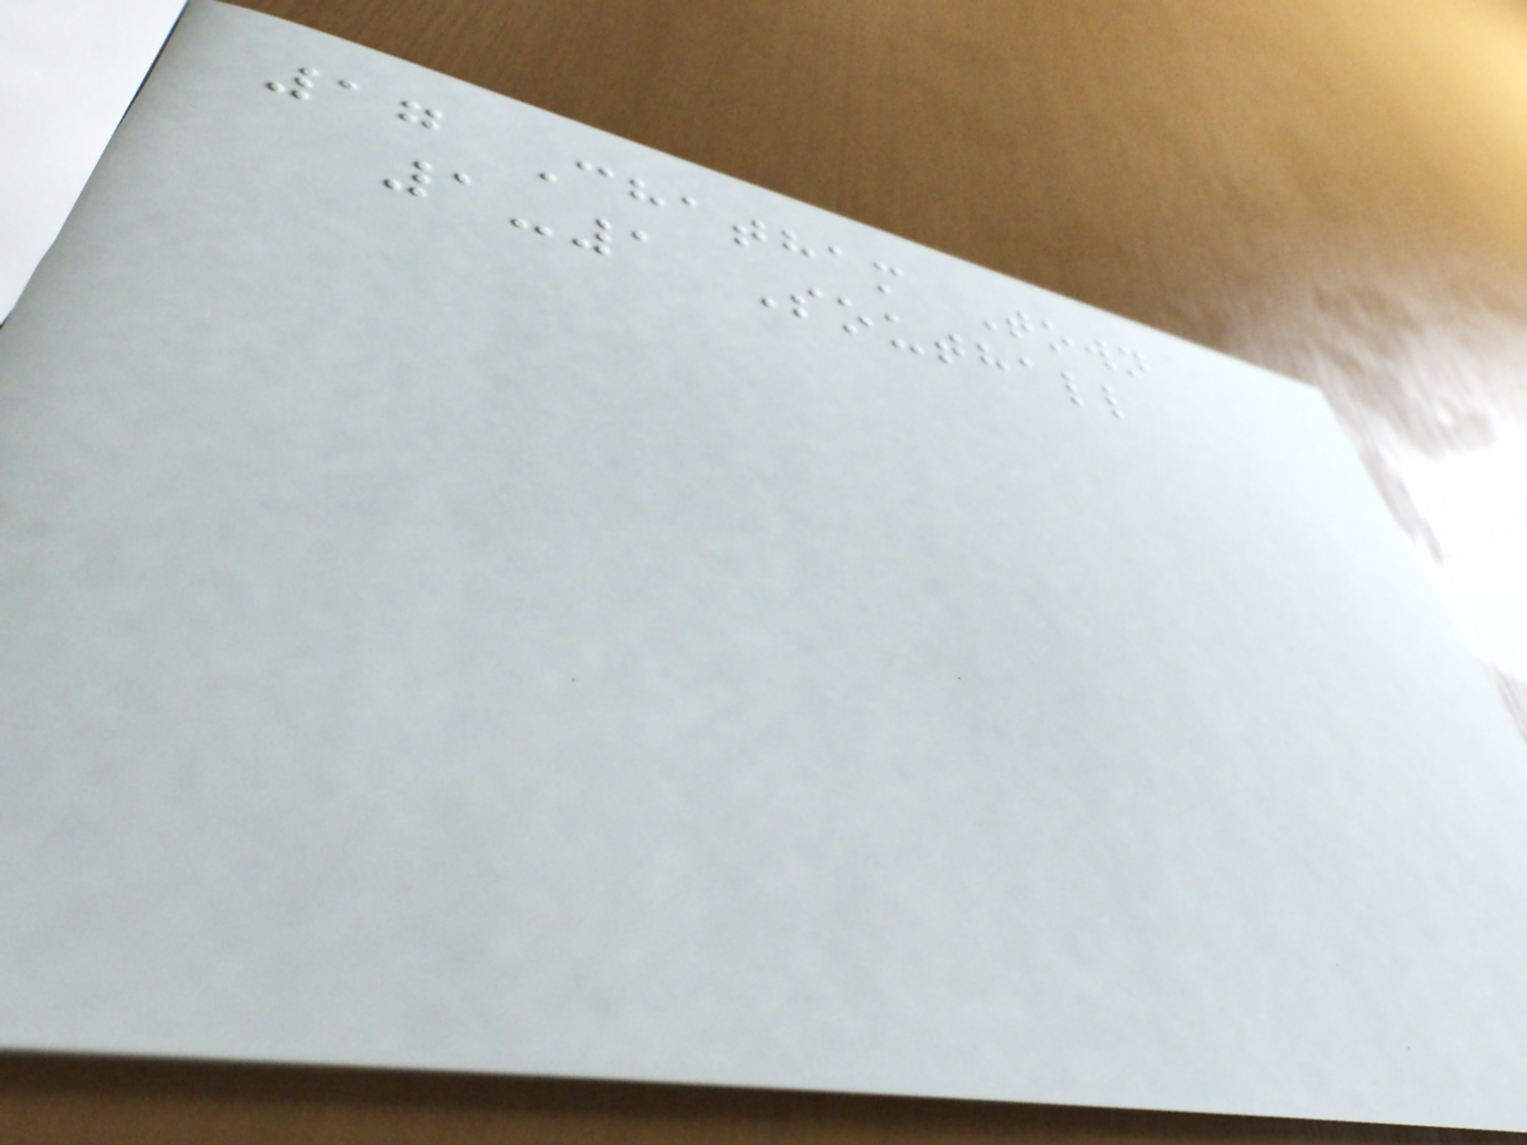17 Chatham Town
1-1 Southall
